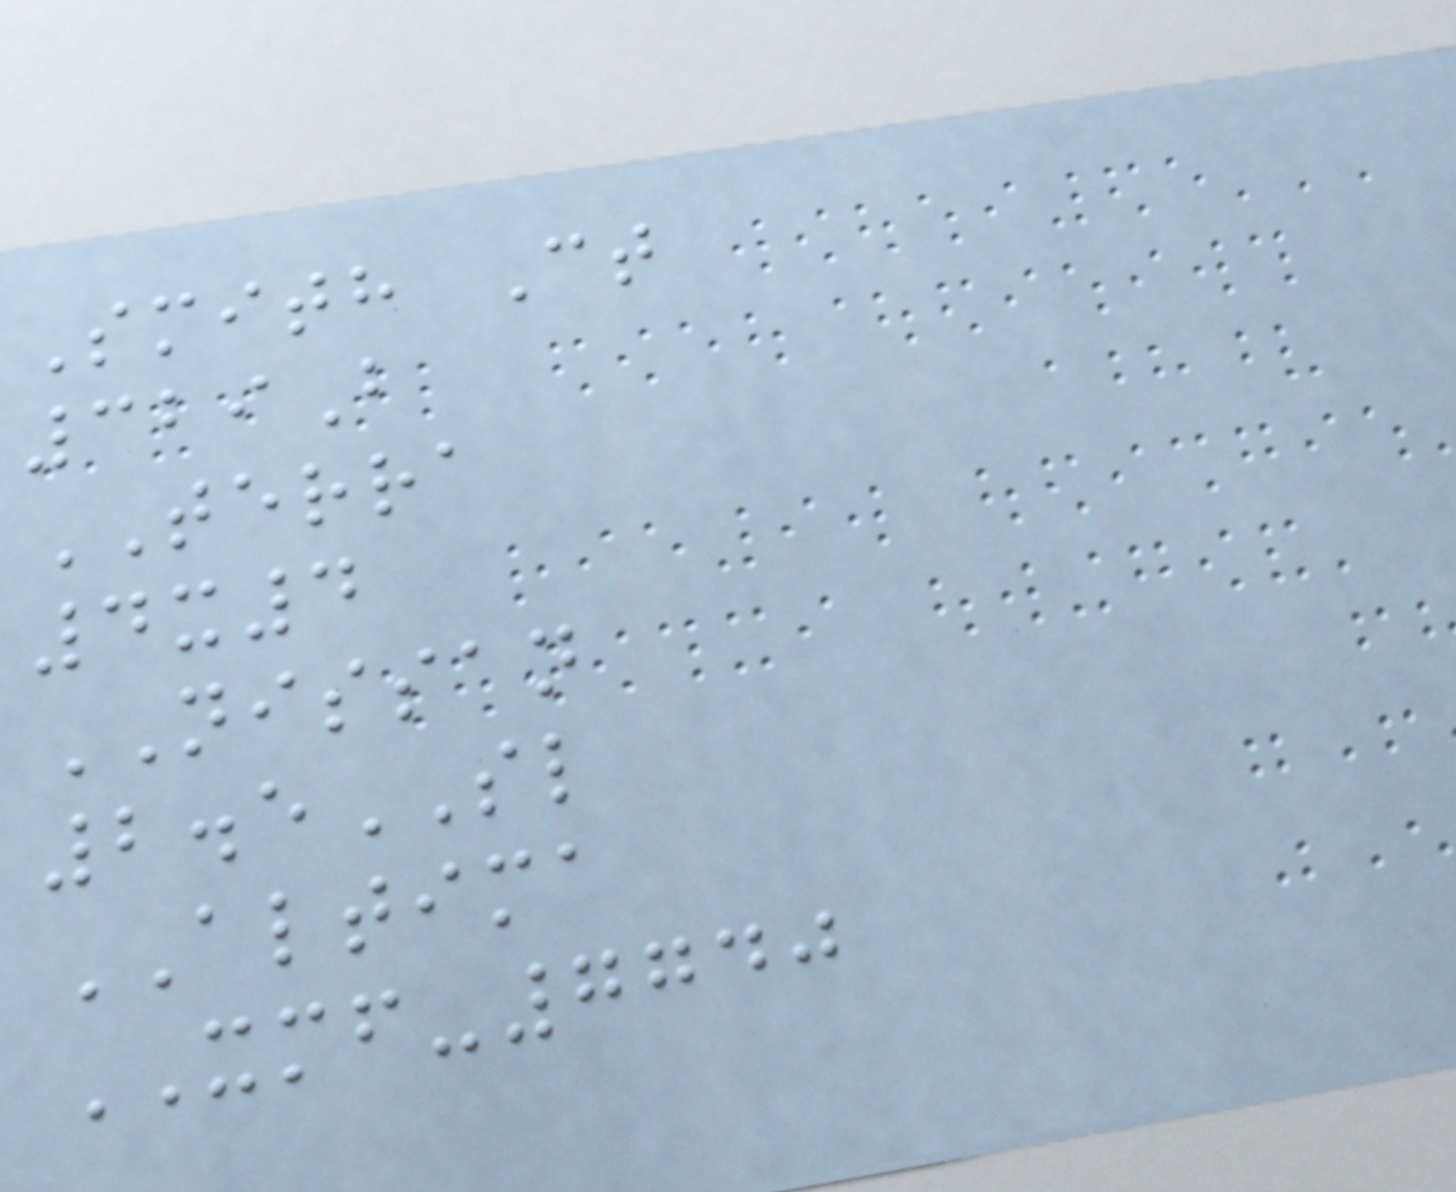Smith Ct
329B
TERRA
4x4
NISSAN
2.5SL
ALTIMA
XMF-7740
